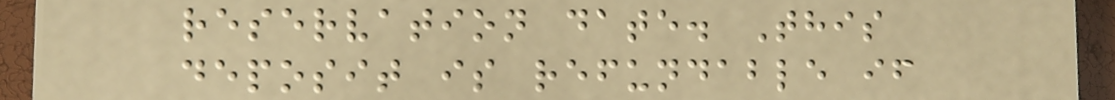reservation date. This
deposit is refundable if
